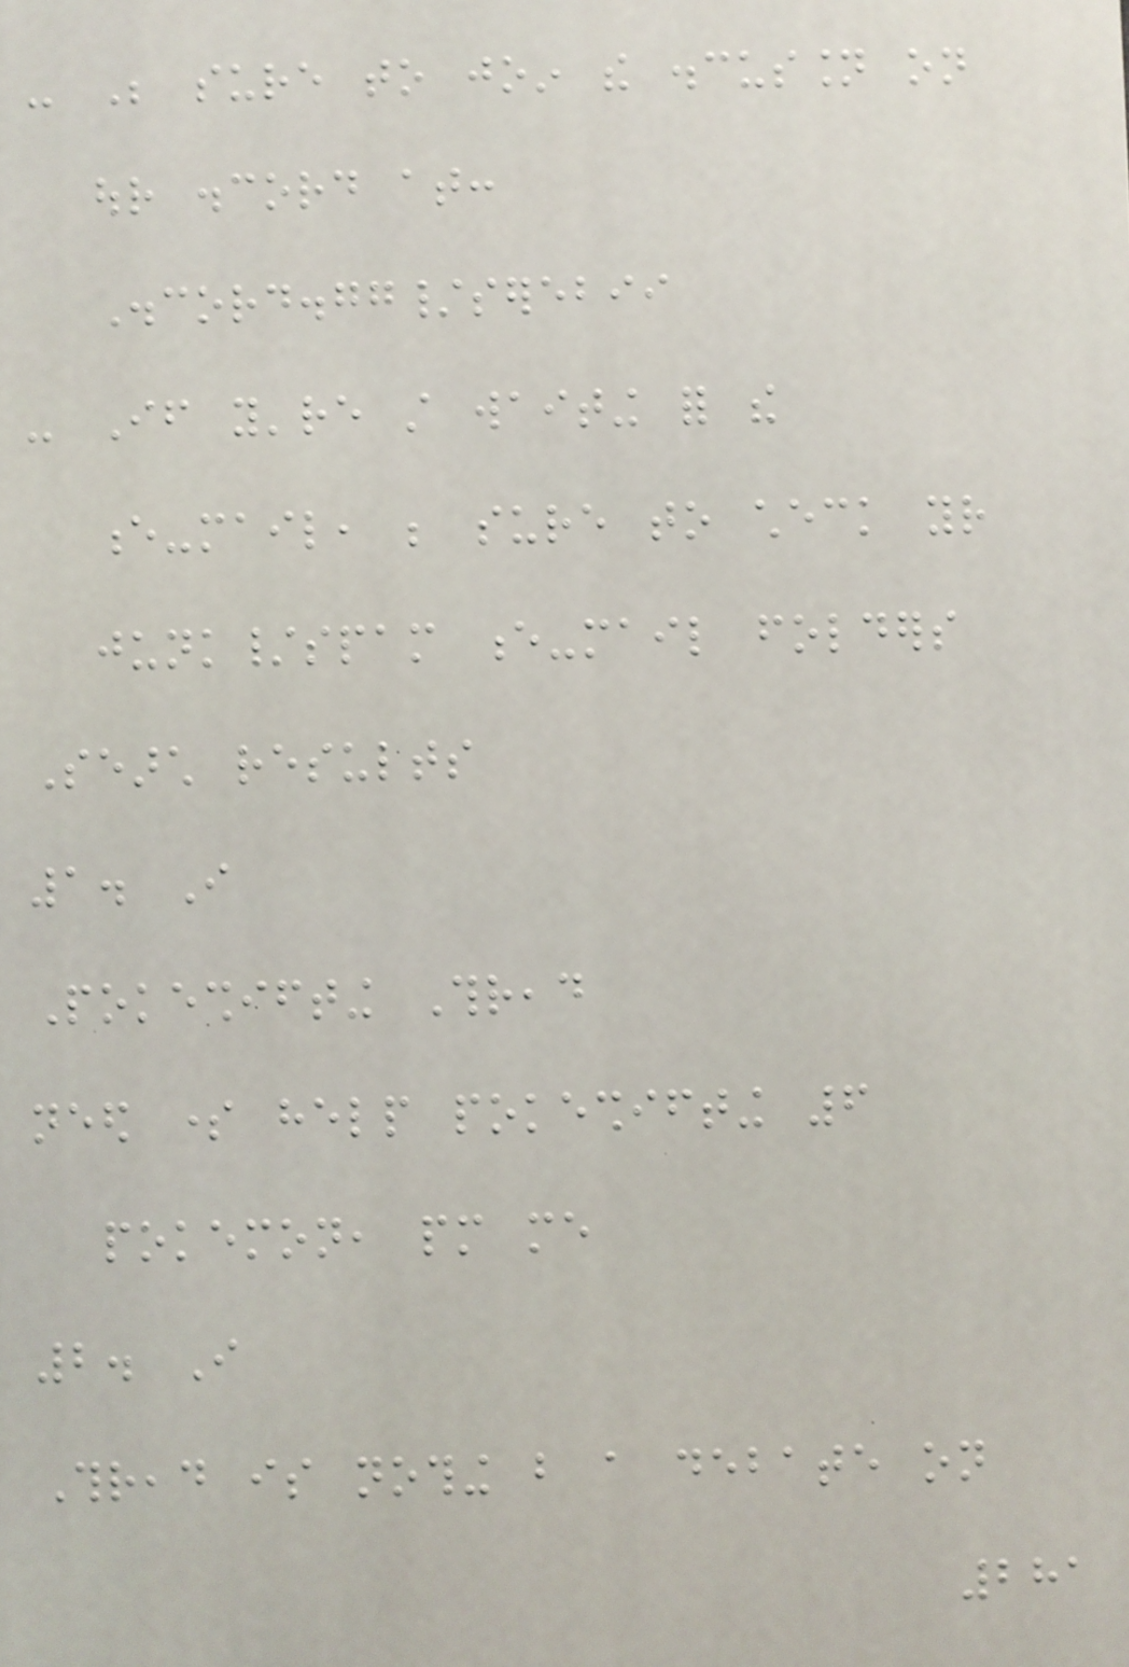- Be sure to join the discussion on
our discord at:
Discord.gg/serebii
- If you're still waiting for the
e-mail, be sure to check your
junk/spam e-mail folders
Search results
1. I
Pokeshifting Thread
need some help pokeshifting 6
pokemon, pm me
2. I
Thread is nothing but a debate on
281
